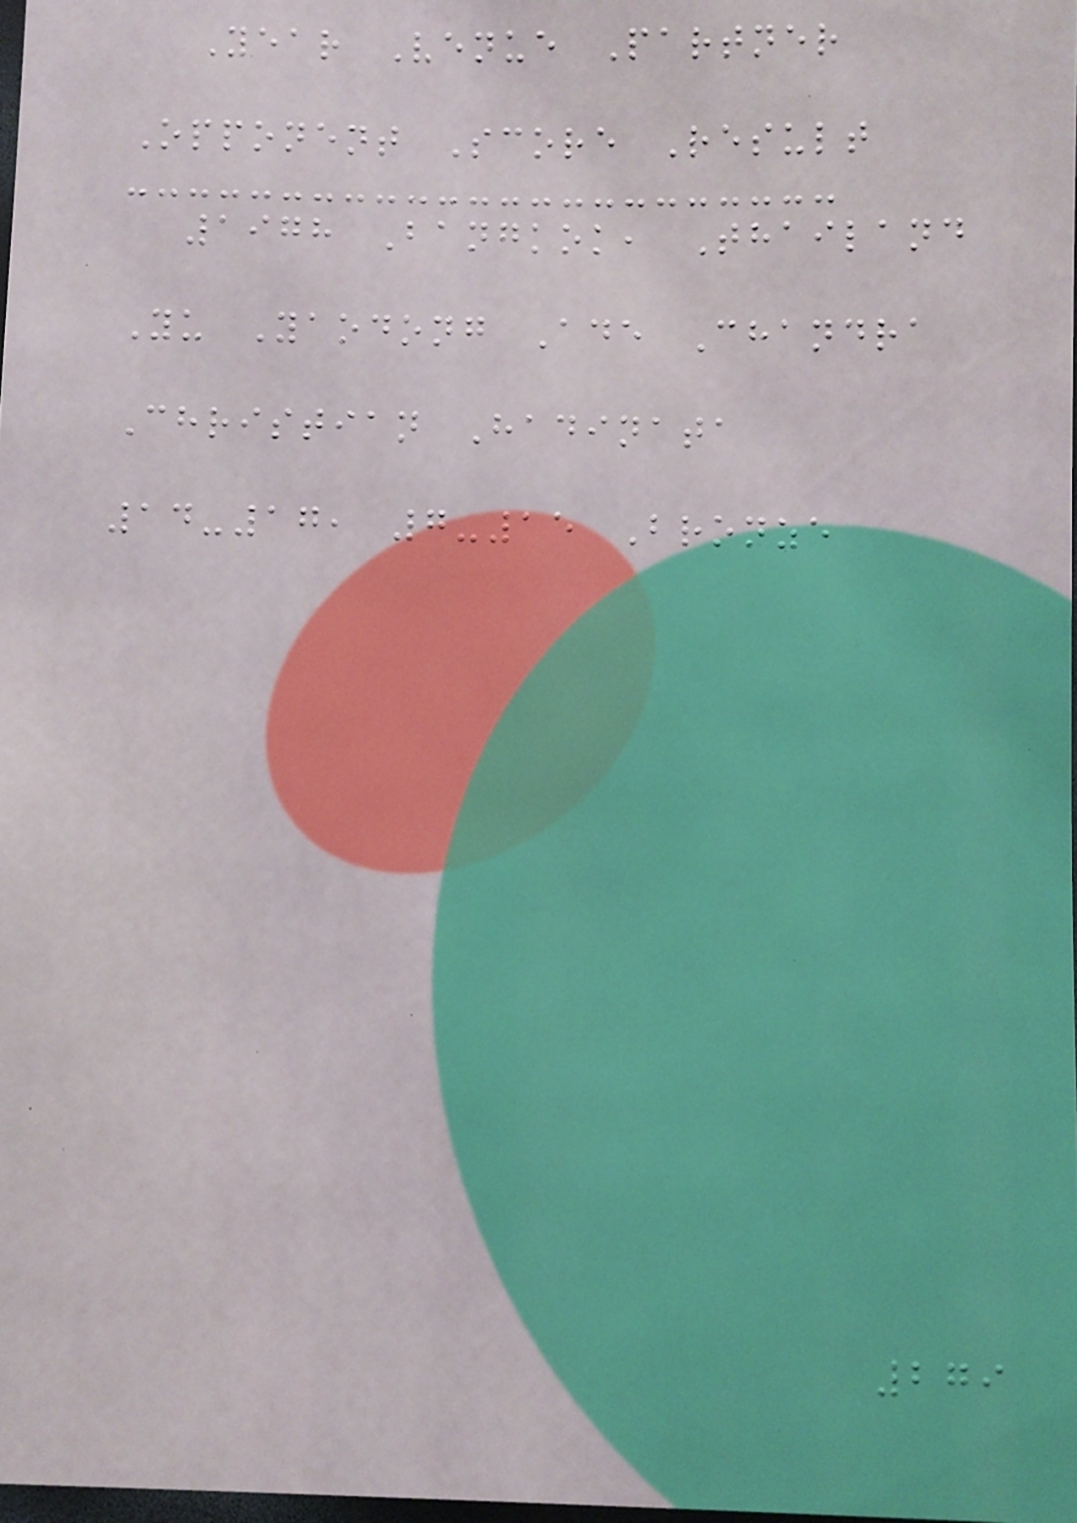Year Venue Partner
Opponent Score Result
1978 Bangkok, Thailand
Yu Yaodong Ade Chandra
Christian Hadinata
14-17, 7-15 Bronze
279
